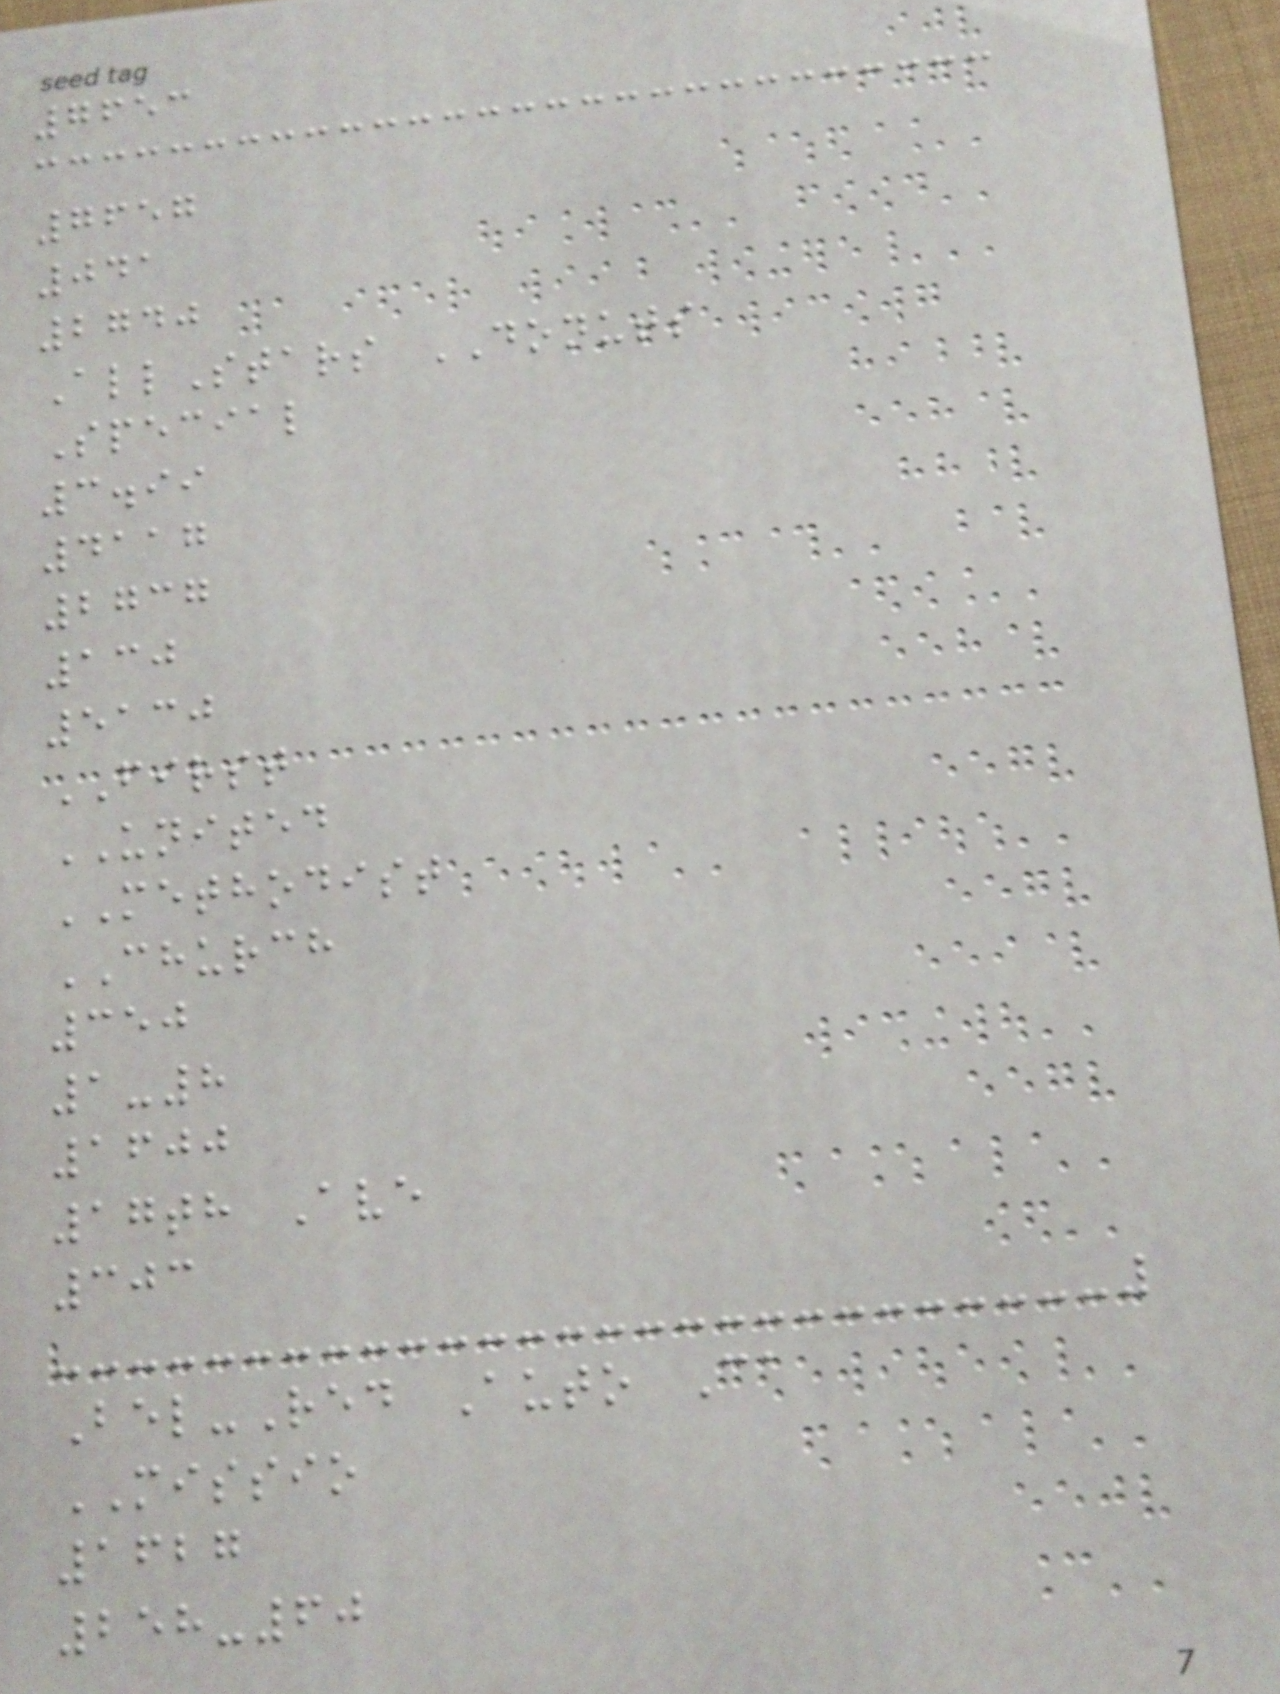7653
7657
041
2740
AllStars DONUTS
Special
3.99
4117
2737
130
5130
FIRST
UNITED
METHODIST
CHURCH
350
1-8
1600
17th Ave
303
Bel-Red Auto Ca
MISSIO
1627
258-60
